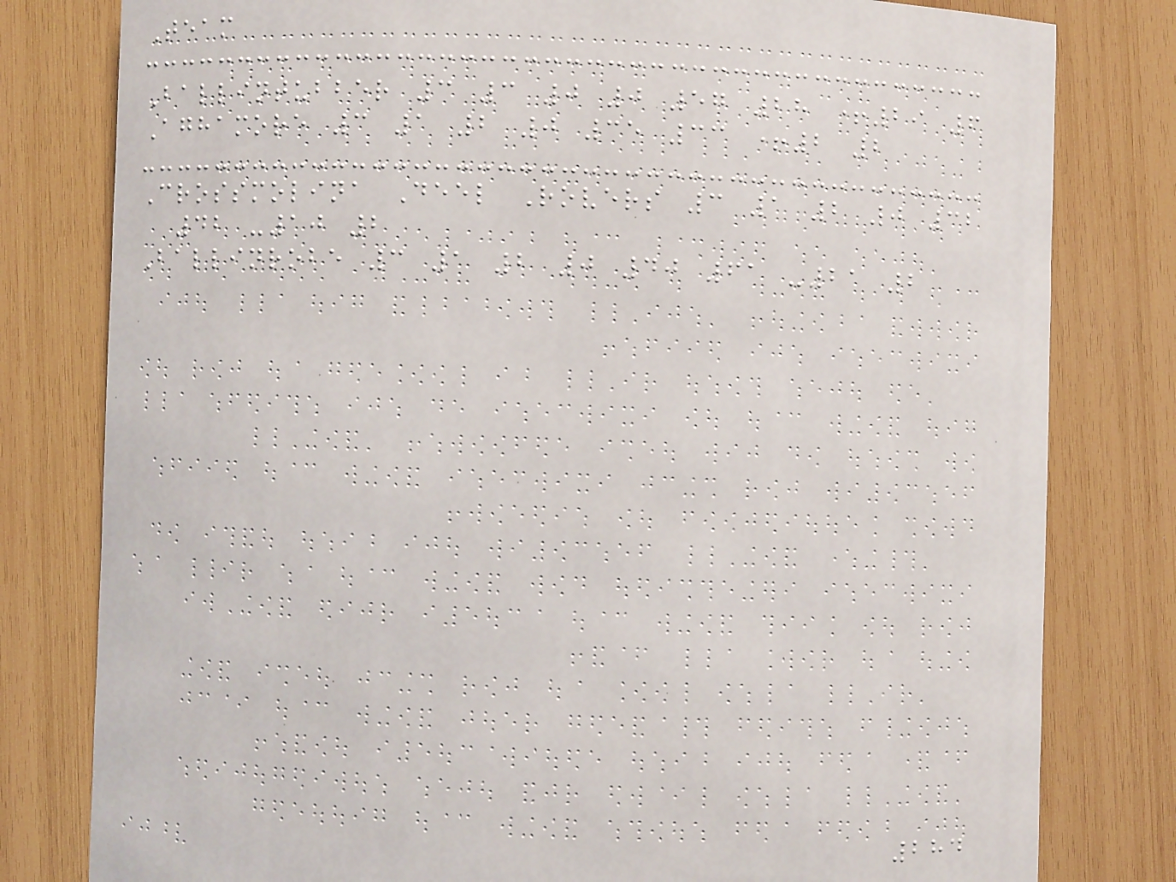Team
Ballintubber 3 3 0 0 57 28 +29 6
Aghamore 3 1 2 0 35 33 +2 2
Crossmolina Deel Rovers 3 1 2 0 32
42 -10 2
Ballinrobe 3 1 2 0 40 61 -21 2
284
